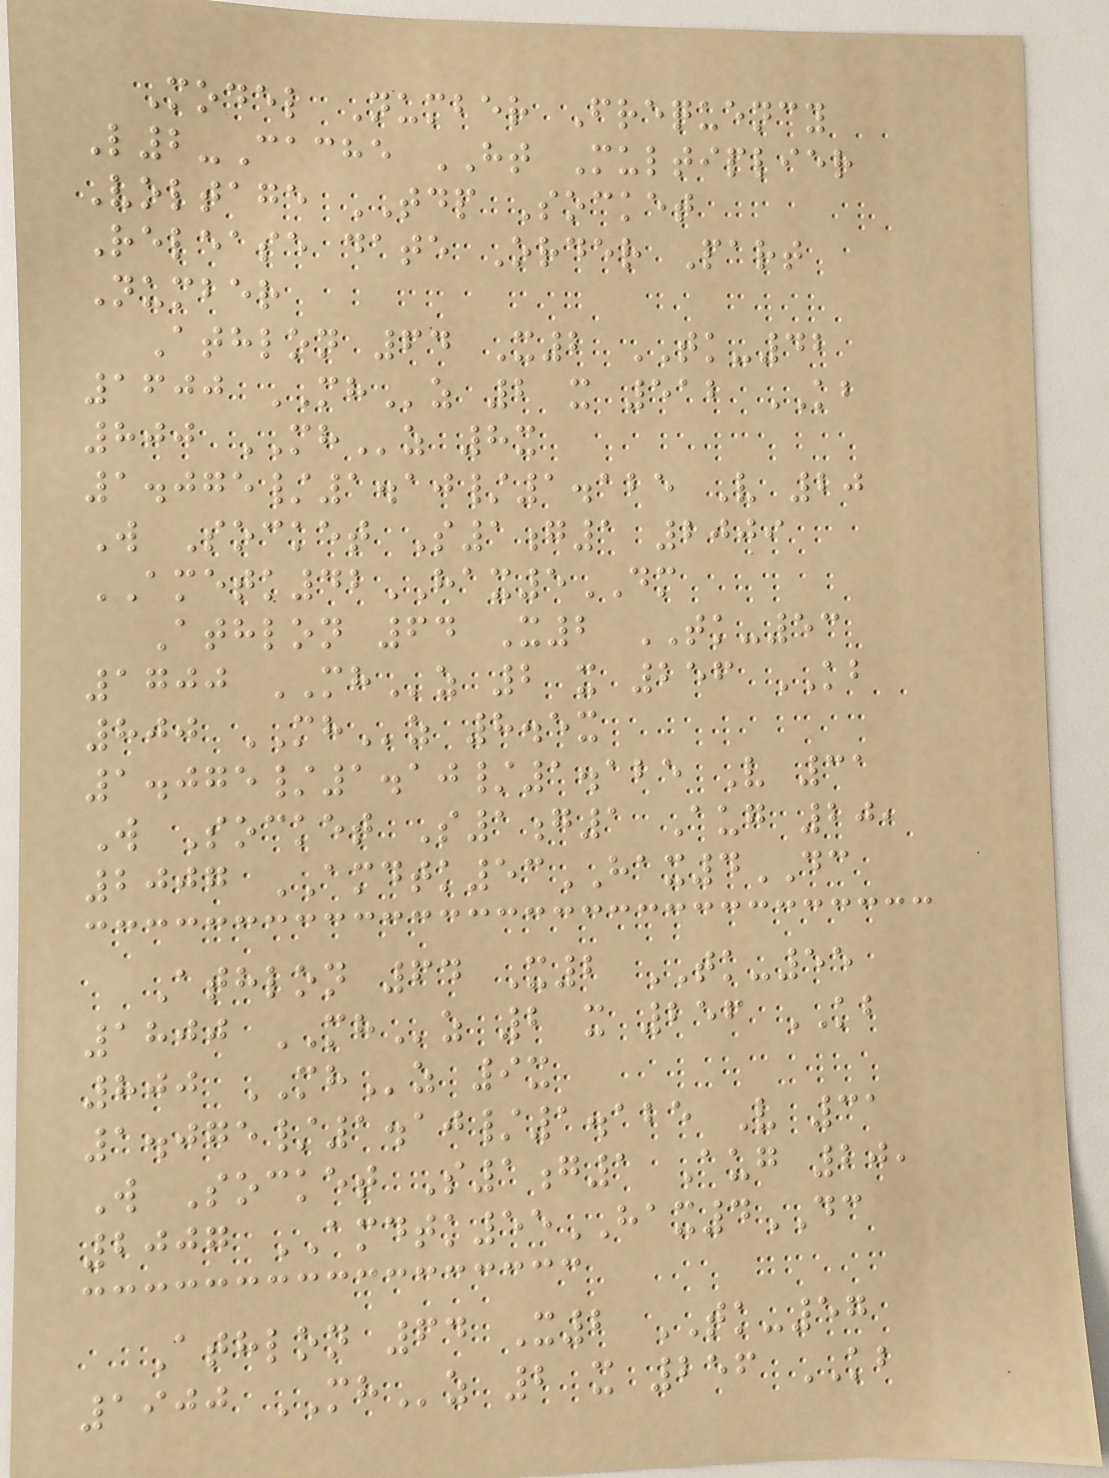Model Number Frequency
L2-Cache HT Multiplier
Voltage TDP Socket
Release date Order Part
Number
Athlon 64 X2 TK-42
1600 MHz 2 x 512 KB
800 MHz 8x
1.075/1.10/1.125 V 20
W Socket S1g1 2009
AMETK42HAX5DM
Athlon 64 X2 TK-53
1700 MHz 2 x 256 KB
800 MHz 8.5x
1.075/1.10/1.125 V 31
W Socket S1g1 Aug 20,
2007 AMDTK53HAX4DC
Athlon 64 X2 TK-55
1800 MHz 2 x 256 KB
800 MHz 9x
1.075/1.10/1.125 V 31
W Socket S1g1 Aug 20,
2007 AMDTK55HAX4DC
Athlon 64 X2 TK-57
1900 MHz 2 x 256 KB
